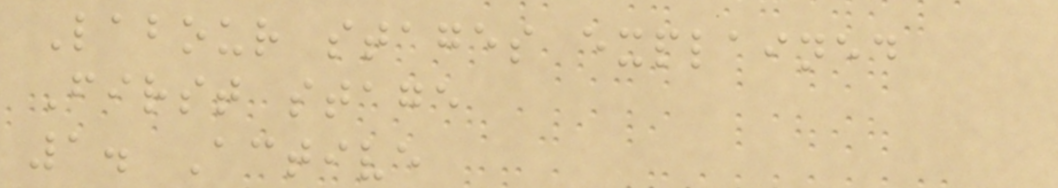Labour stages explained
First stage
1. Active
